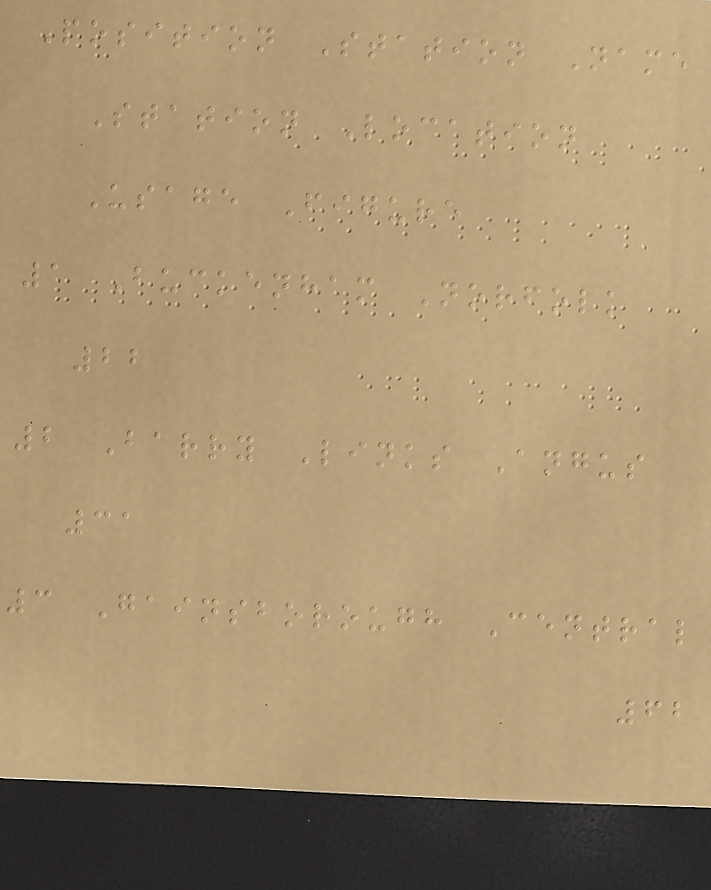Position Station Name
Station Location
Usage Figure
1 Buckenham Norfolk
22
2 Barry Links Angus
31
3 Gainsborough Central
62
